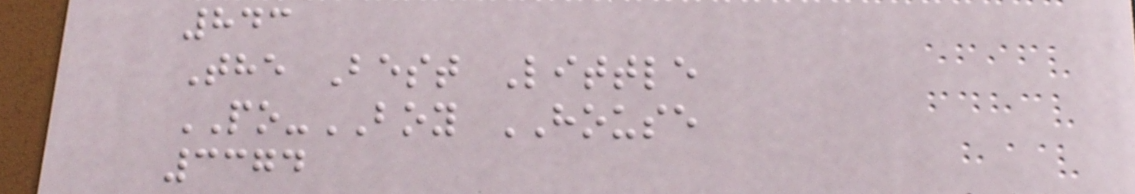843
The Best Little
PO-BOY HOUSE
3374
